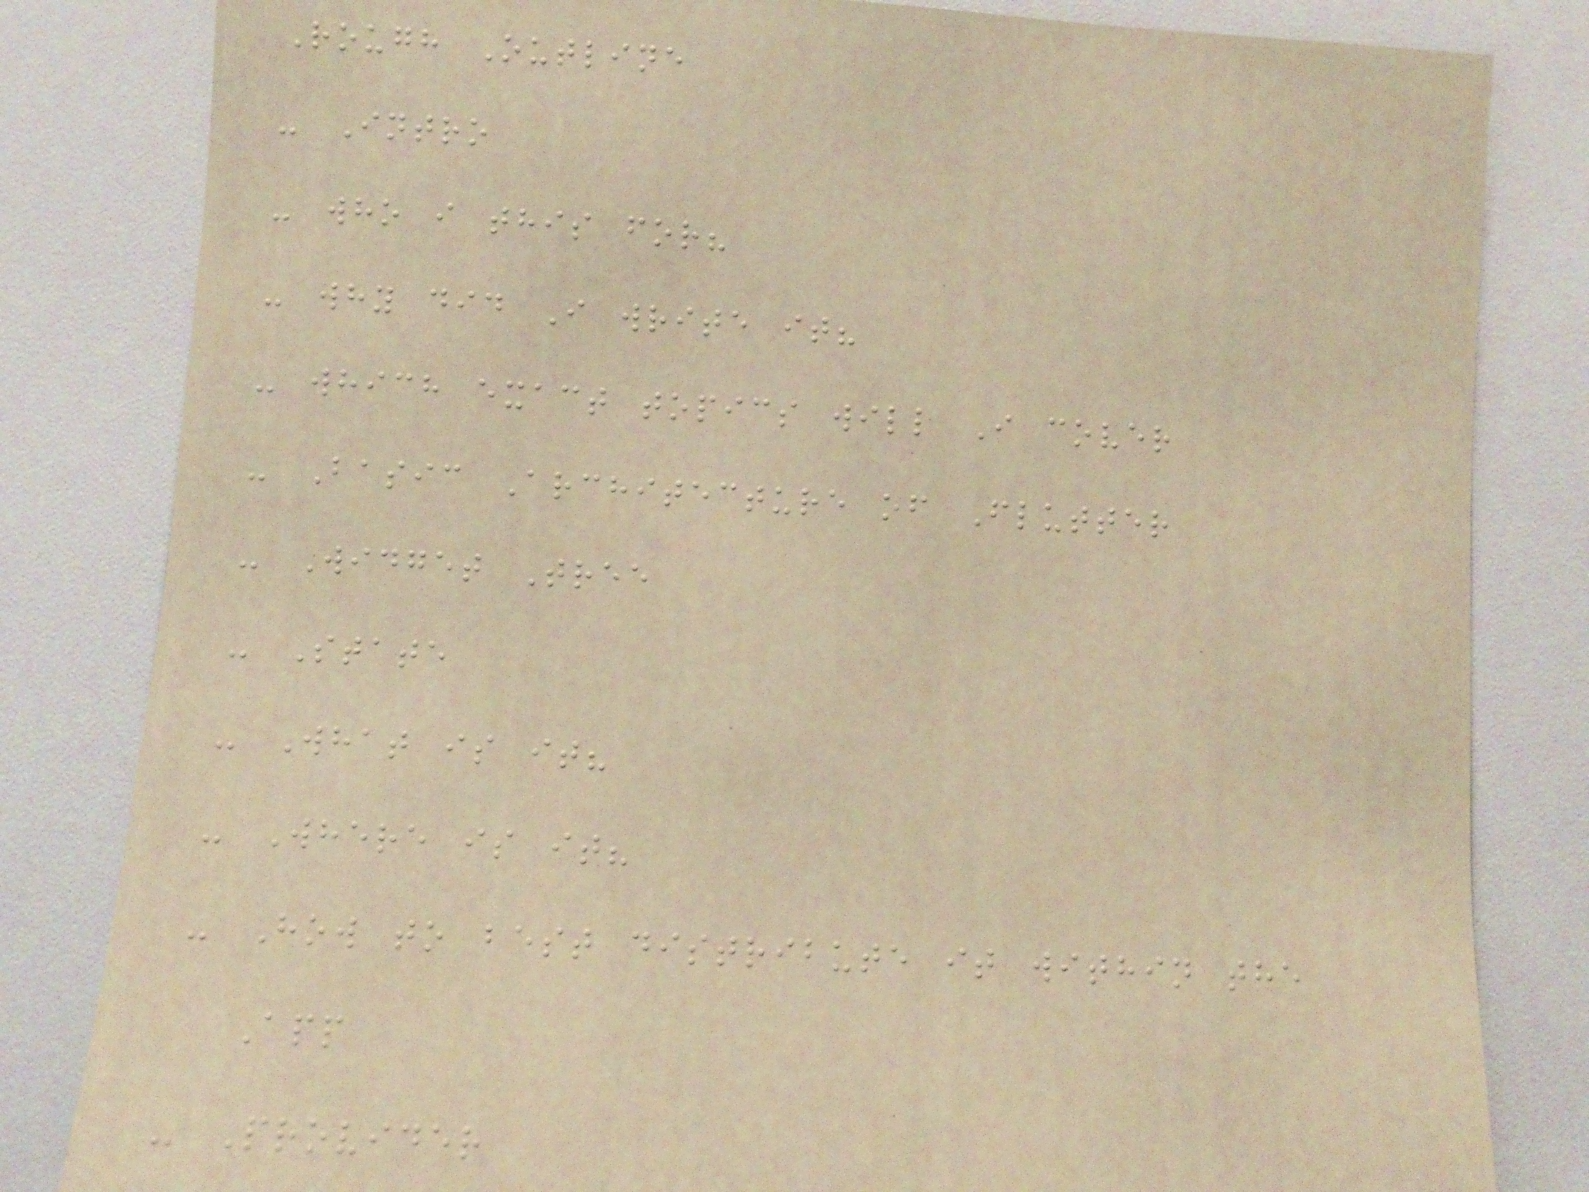Rough Outline
- Intro
- who i this for?
- why did I write it?
- which exact topics will I cover
- Basic Architecture of Flutter
- Widget Tree
- State
- What is it?
- Where is it?
- How to best distribute it within the
App
- Provider
